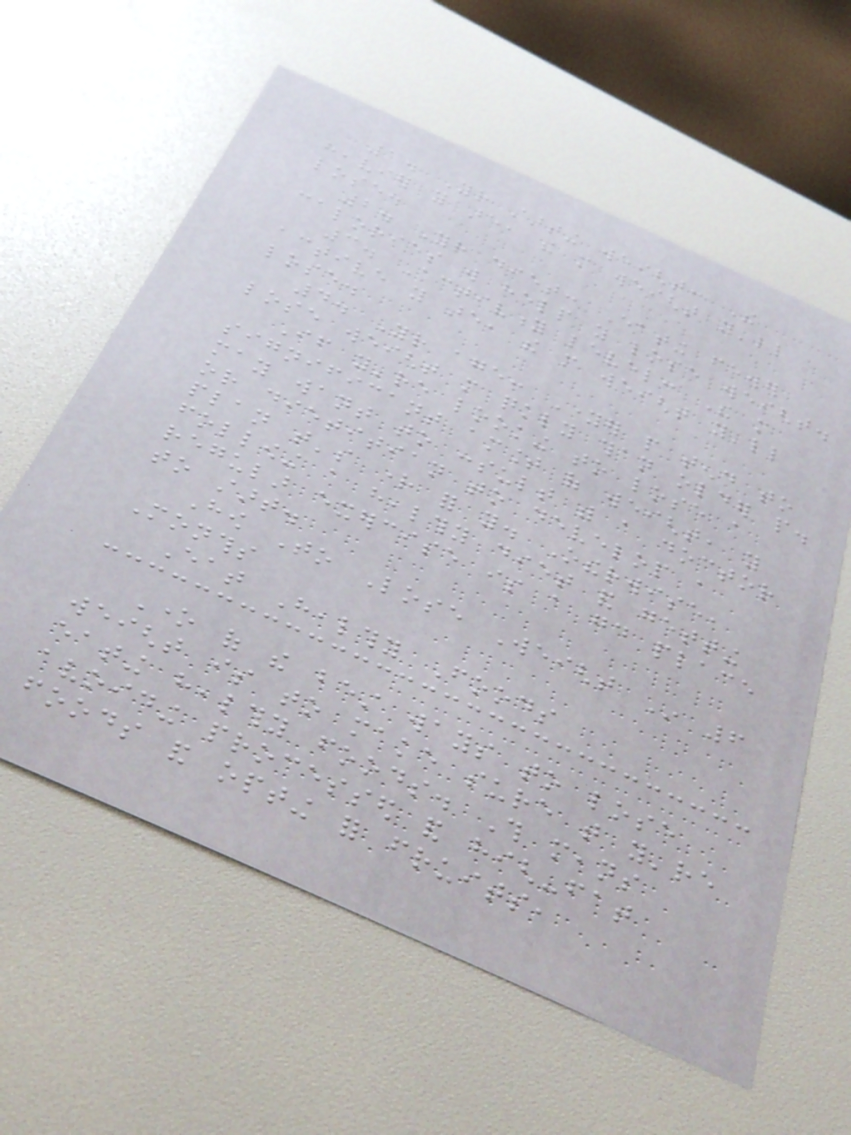1. Your starting weight: The
heavier you are, the more weight you'll
lose.
2. Your diet: Eating fewer
calories will help you lose weight.
3. Activity level: The more
active you are, the more weight you'll
lose.
4. Your age: Younger people tend to
lose weight more quickly than older people.
If you're looking to lose a
significant amount of weight, you
may want to consult with a doctor
or dietitian to develop a
plan that's right for you. Otherwise,
following a healthy diet and getting
regular exercise is a good place
to start.
How To Lose Weight In 6
Months
Eat Healthy Foods
One of the best ways to lose
weight is to make sure that you're
eating healthy foods. This means
avoiding processed and high-fat
foods and opting for fruits,
